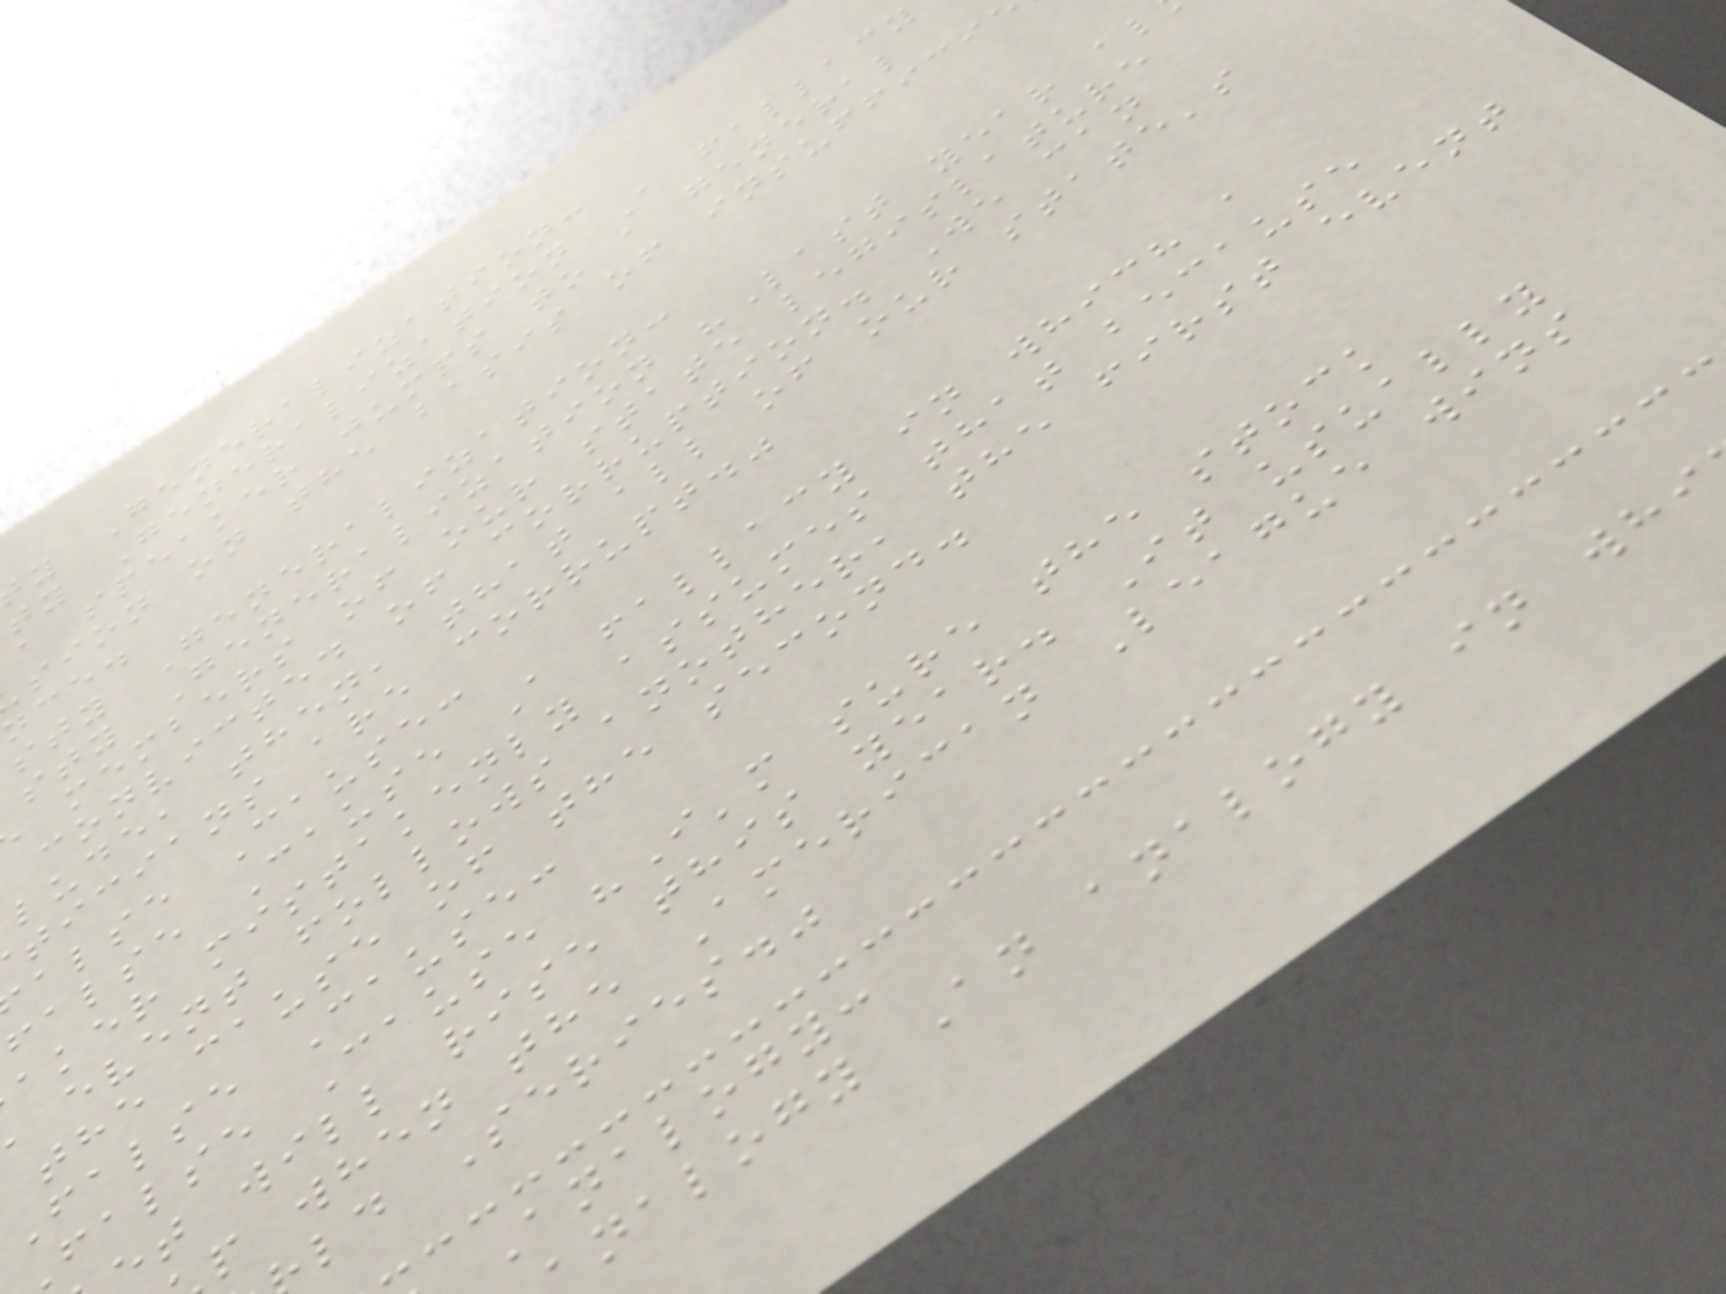y Generalization:
ty Generalization A fallacy
a speaker jumps to a general
sion on the basis of insuffici
nce.
sty Generalization:
sty Generalization "Last year al
members of our state legislature
convicted of corruption. We can
lude, then, that all of our state's
ticians are corrupt."
alse Cause:
false Cause A fallacy in which a
aker mistakenly assumes that because
event follows another, the first event
the cause of the second.
False Cause:
false Cause "I'm sure the stock
et will rise this year. It usually
p when the American League wins
ld Series."
Analogy:
nalogy An analogy in whi
